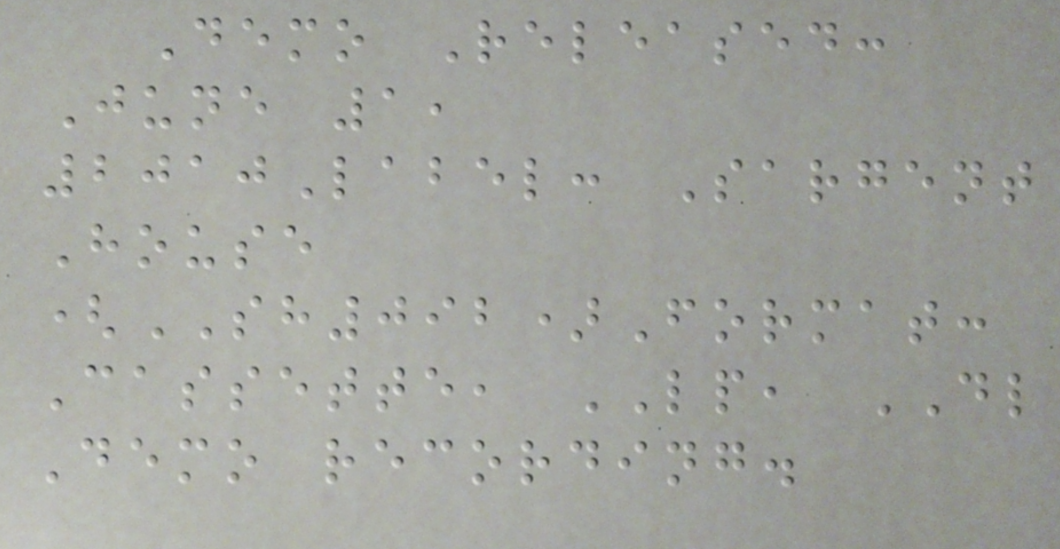Demo Released:
June 1,
2010Label: Sargent
House
(SH092)Format:
Cassette, LP, DL
Demo recording.
